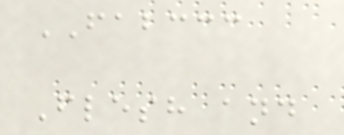FABCCC
Flesh and
